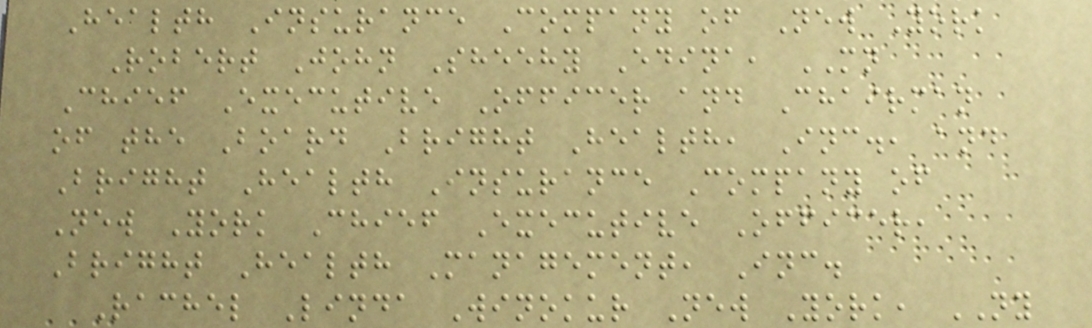Health Insurance Company of New York
Robert John Sheehy Edina, MN
Chief Executive Officer and Chairman
of the Board Bright Health, Inc., and
Bright Health Insurance Company of
New York Chief Executive Officer,
Bright Health Management, Inc.
Rachel Linda Winokur New York, NY
